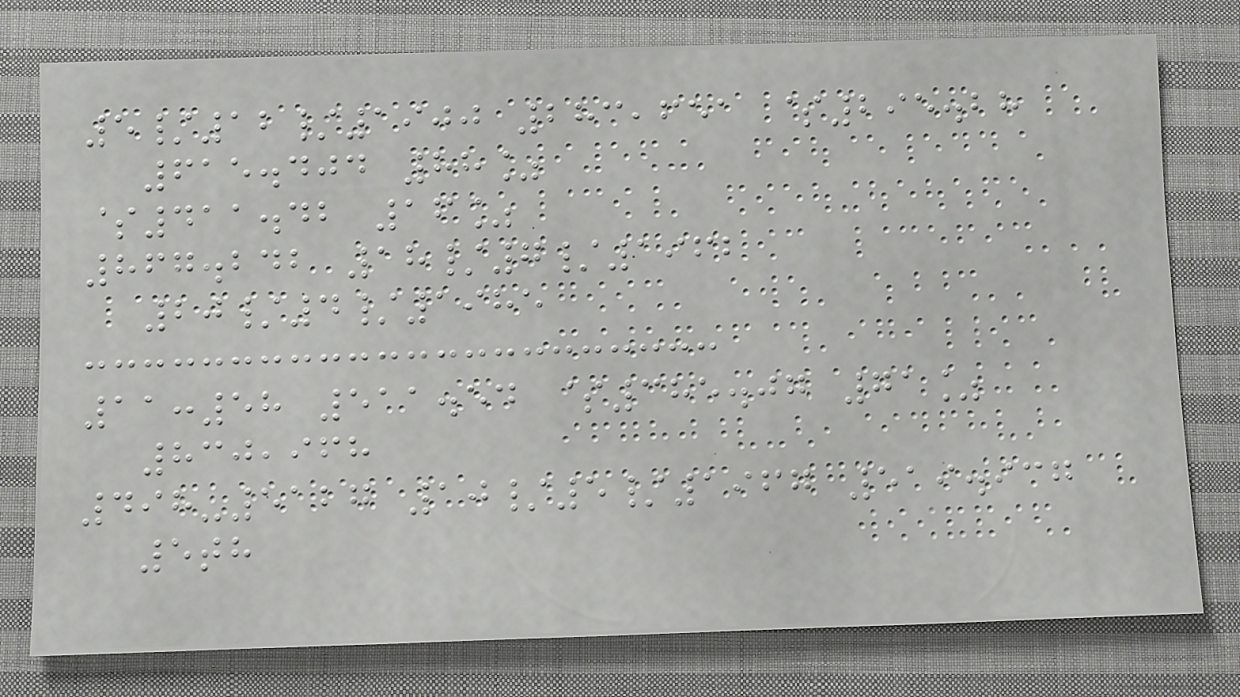5/12/1900 283,651 $295.28
615.404 88%
$411.42 16%
867.242 18/7/1962
20/4/1985
11:58 511.54 $385.07 71%
830,968
498-5127 10/5/1967 519.937
5th
